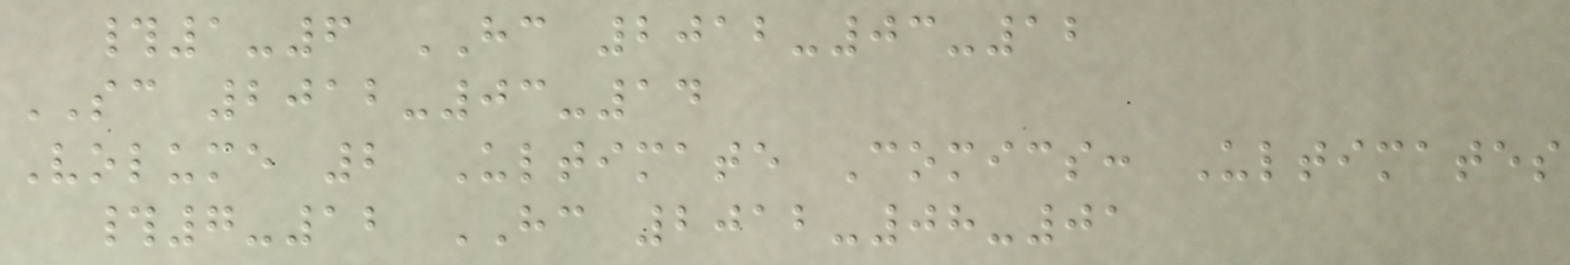#1-6 HC 2012-03-12
SC 2012-03-14
Volume 2 Ultimate Comics: Ultimates
#7-12 HC 2012-08-01
